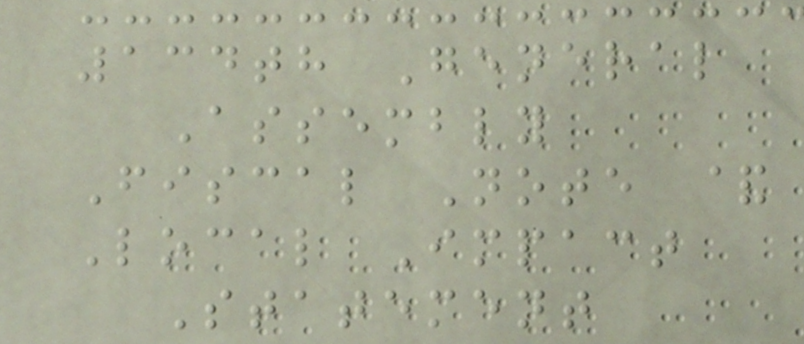134th General
Assembly
Fiscal Note &
Local Impact
Statement
